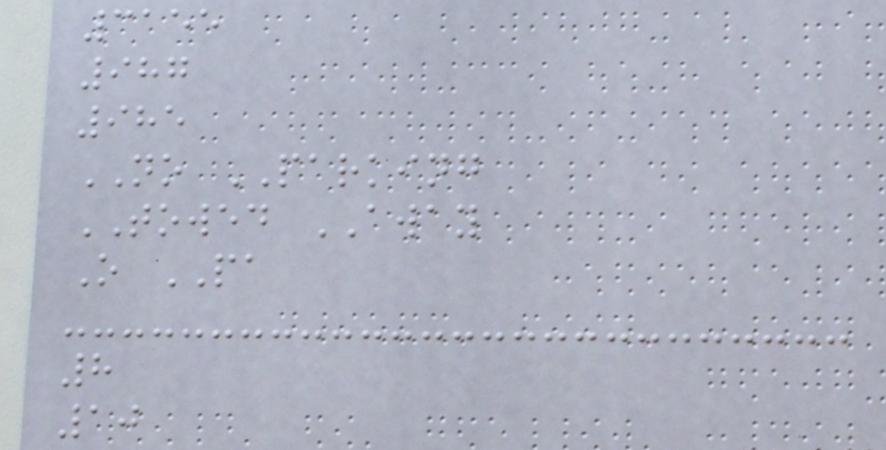3155
987
985
NO PARKING
TOWED AWAY
O PA
8
10
